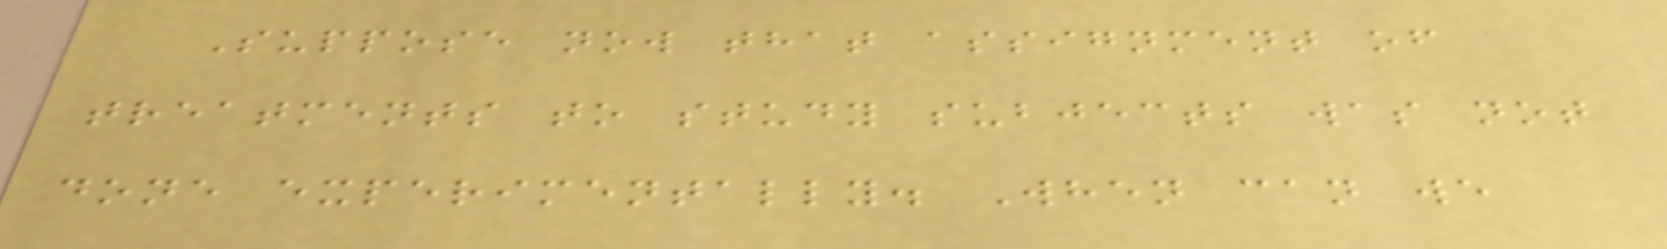Suppose now that assignment of
treatments to study subjects was not
done experimentally. When can we
